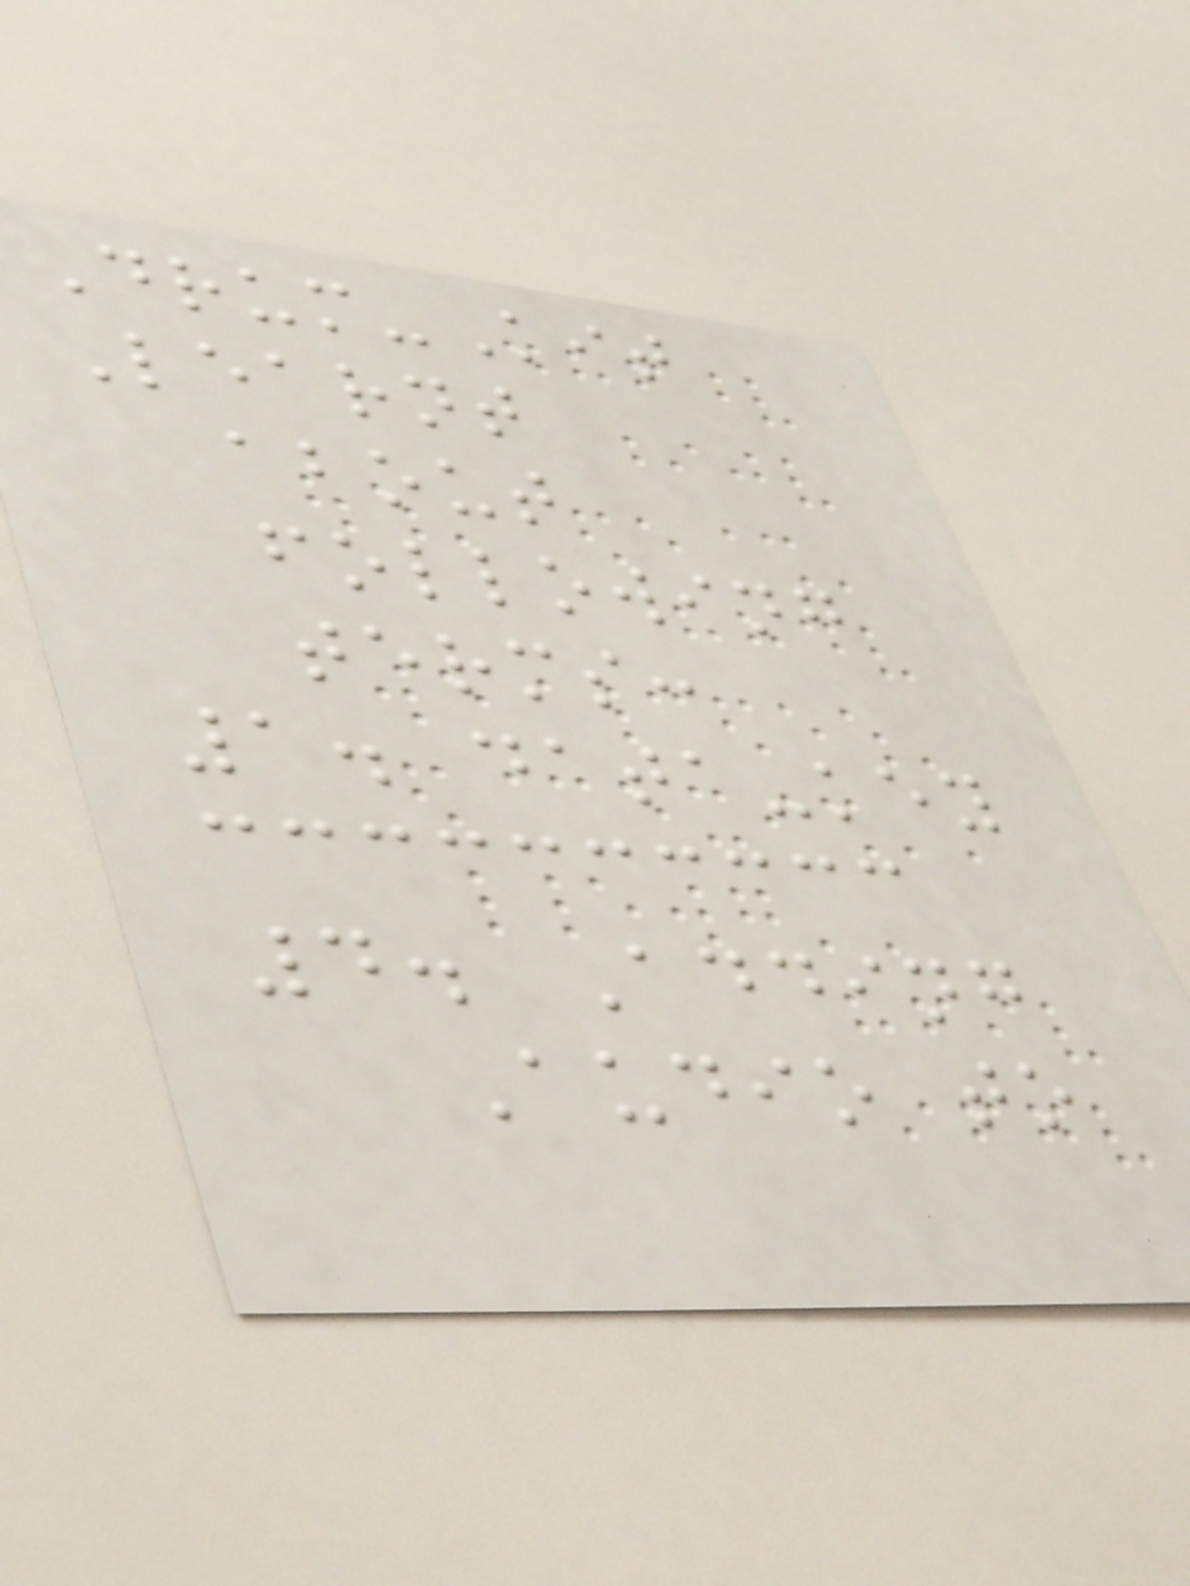Drum-Kit
Learnt
about
following
terms:
1. data-key
4. Adding
Audio to
